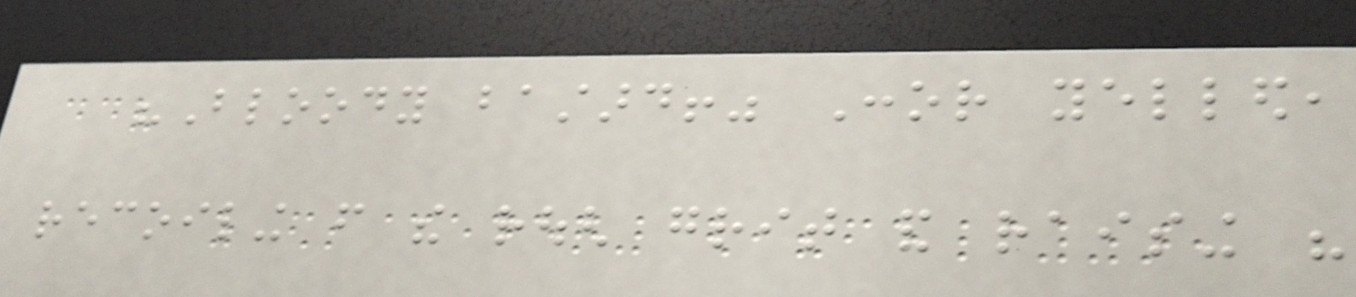"Bloody bastard!" Conor yelled,
recoiling from the rough grit and raising his
